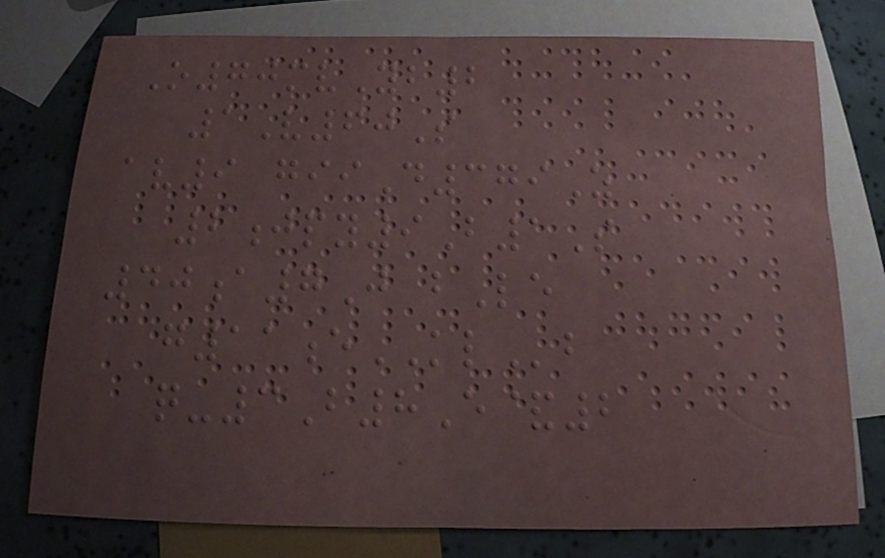O70mvYb2
1V60S
av9 giiD379Z
2jpy9B1S
40a7J bLe
g11eKLb
q-3B8E&2
